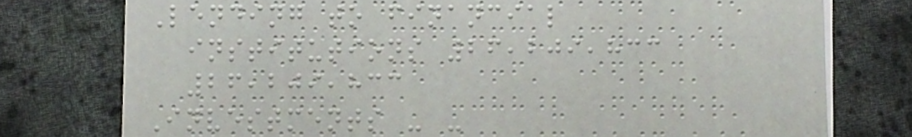Lending to financial
institutions 26,209,833
26,209,833
Investments - -
